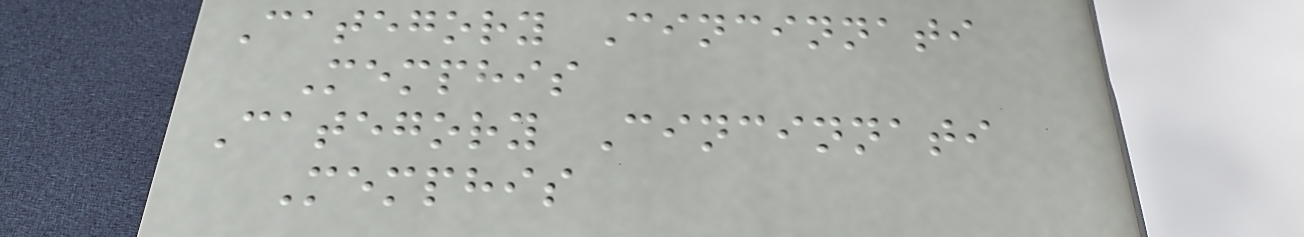Category Cincinnati
Memphis
Category Cincinnati
Memphis
